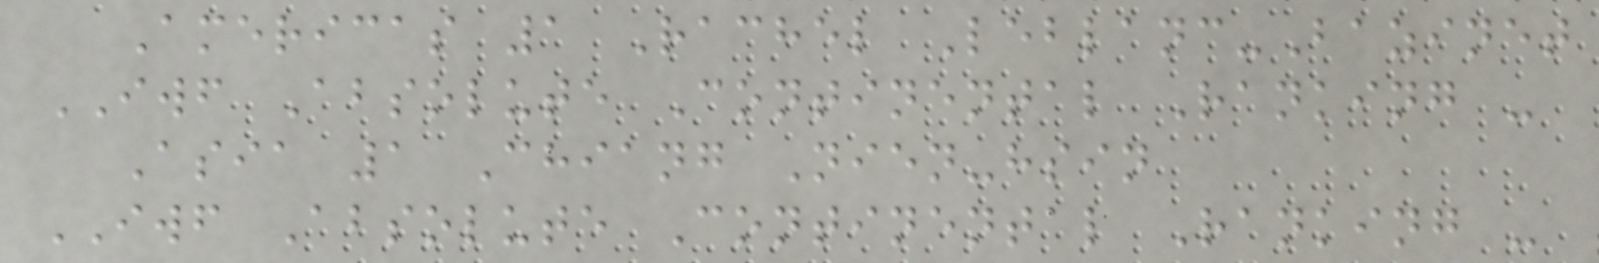Americas 1 Rachel Leblanc-Bazinet
IWF Absolute Continental Ranking -
Asia 1 Chiang Nien-hsin
IWF Absolute Continental Ranking -
